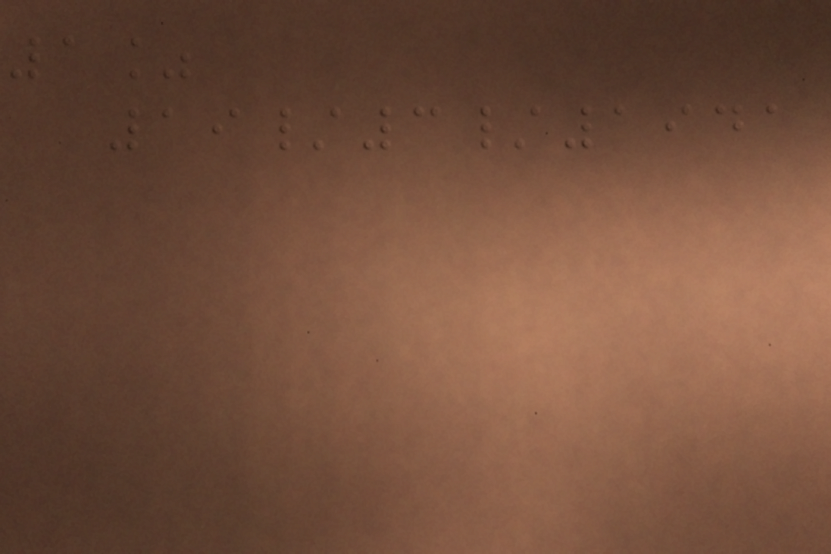1%
19/3/1941
